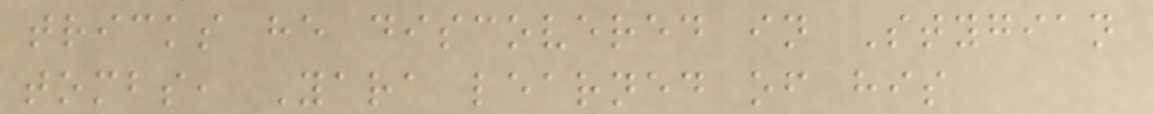tricks he discovered in Stygian
tombs, Yara learned of his
